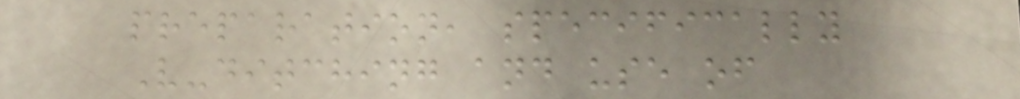preparation, specifically
V-ditching and use of
